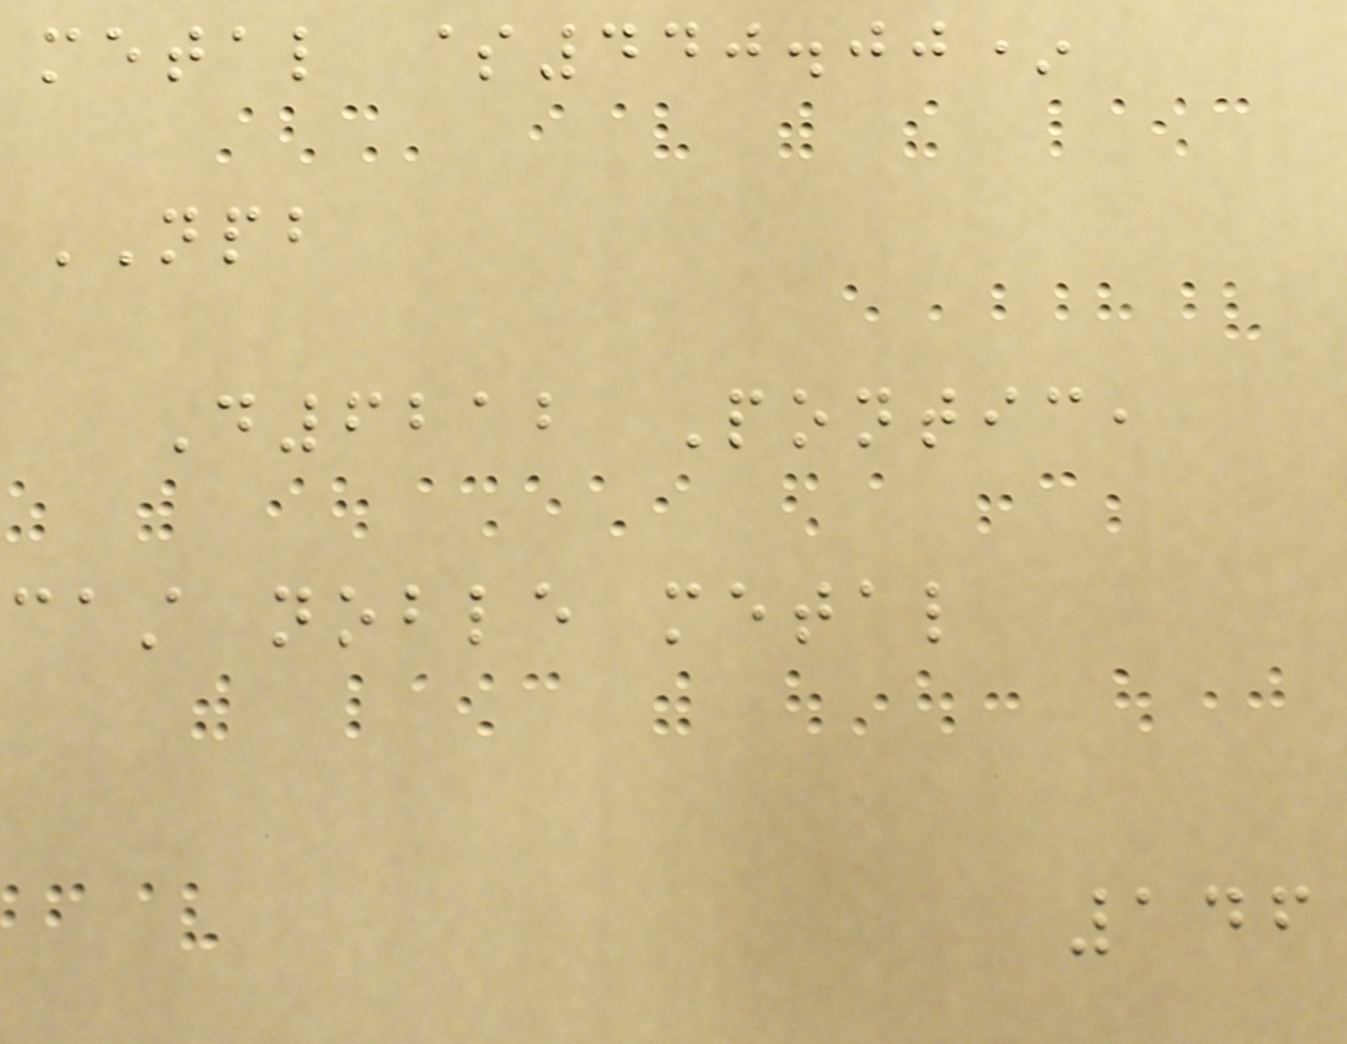metal $440.00*
NPB
D6212 Pontic,
cast noble metal
146
